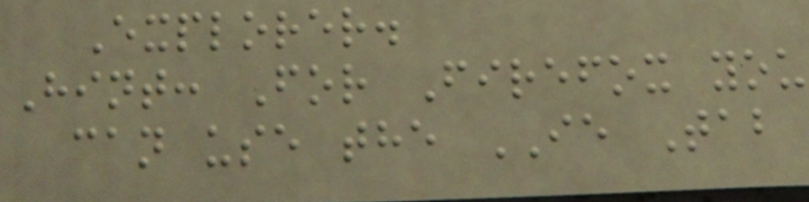Explorer.
Hint: For Firefox you
can use the IE Tab
